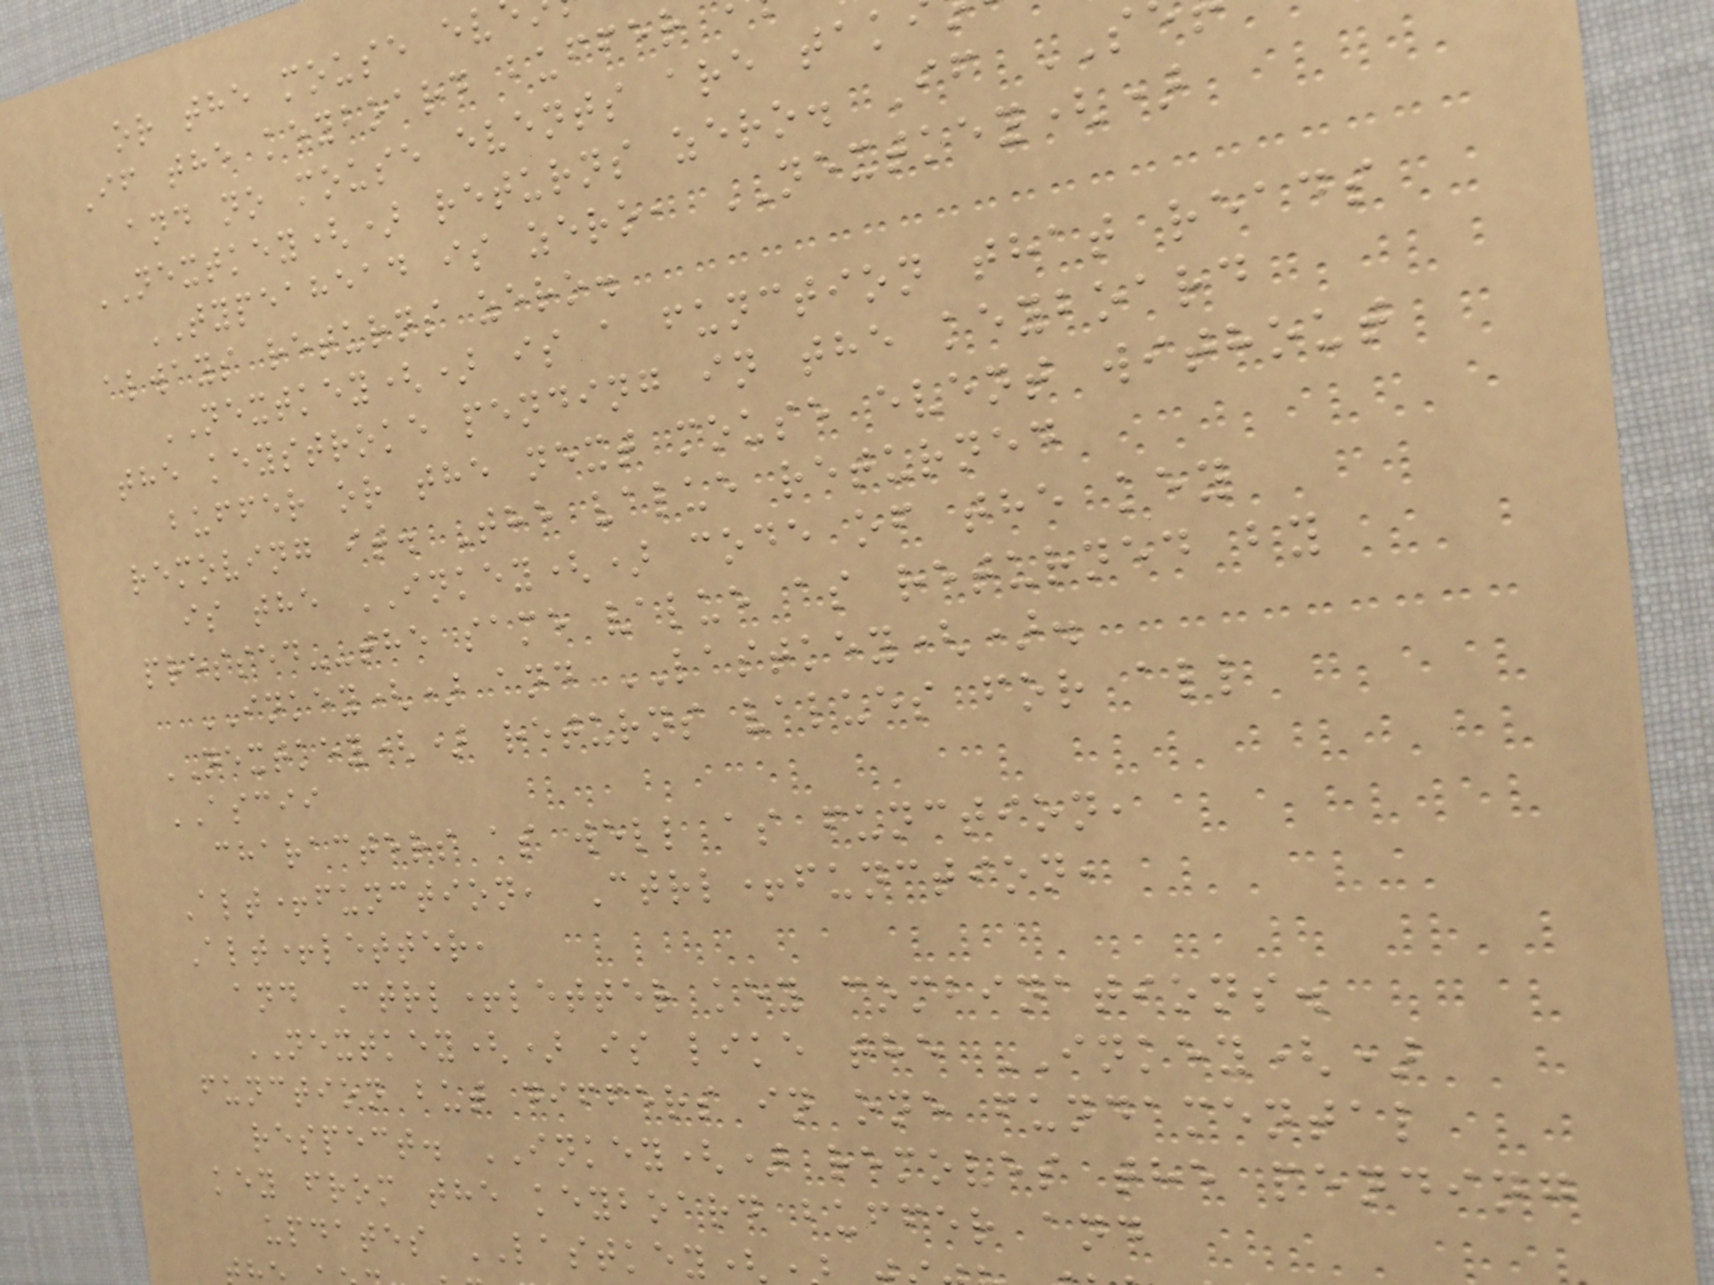or the mouse ev
If the keyboard buffer
and no mouse events are tak
NEXTKEY() returns zero. If
TYPEAHEAD is zero, NEXTKEY()
always returns zero.
NEXTKEY() is a function that reads
the keystroke pending in the keyboard
buffer or the next mouse event without
removing it. The value returned
is the INKEY() code of the key
pressed--the same value as returned by
INKEY() and LASTKEY().
NEXTKEY() returns values for all
ASCII
characters as well as function,
Alt+function, Ctrl+function,
Alt+letter,
and Ctrl+letter key combinations.
NEXTKEY() is like the INKEY()
function but differs in one fundamental
respect. INKEY() removes the pending
key from the keyboard buffer and
updates LASTKEY(
